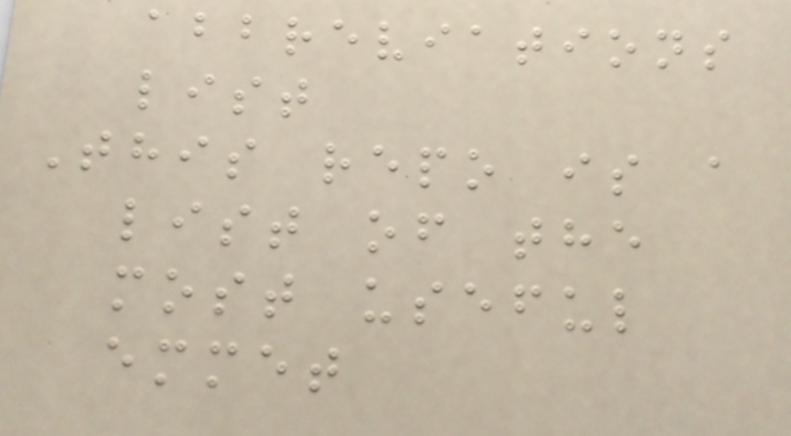abbreviations
list
This repo is a
list of the
most useful
emmet
